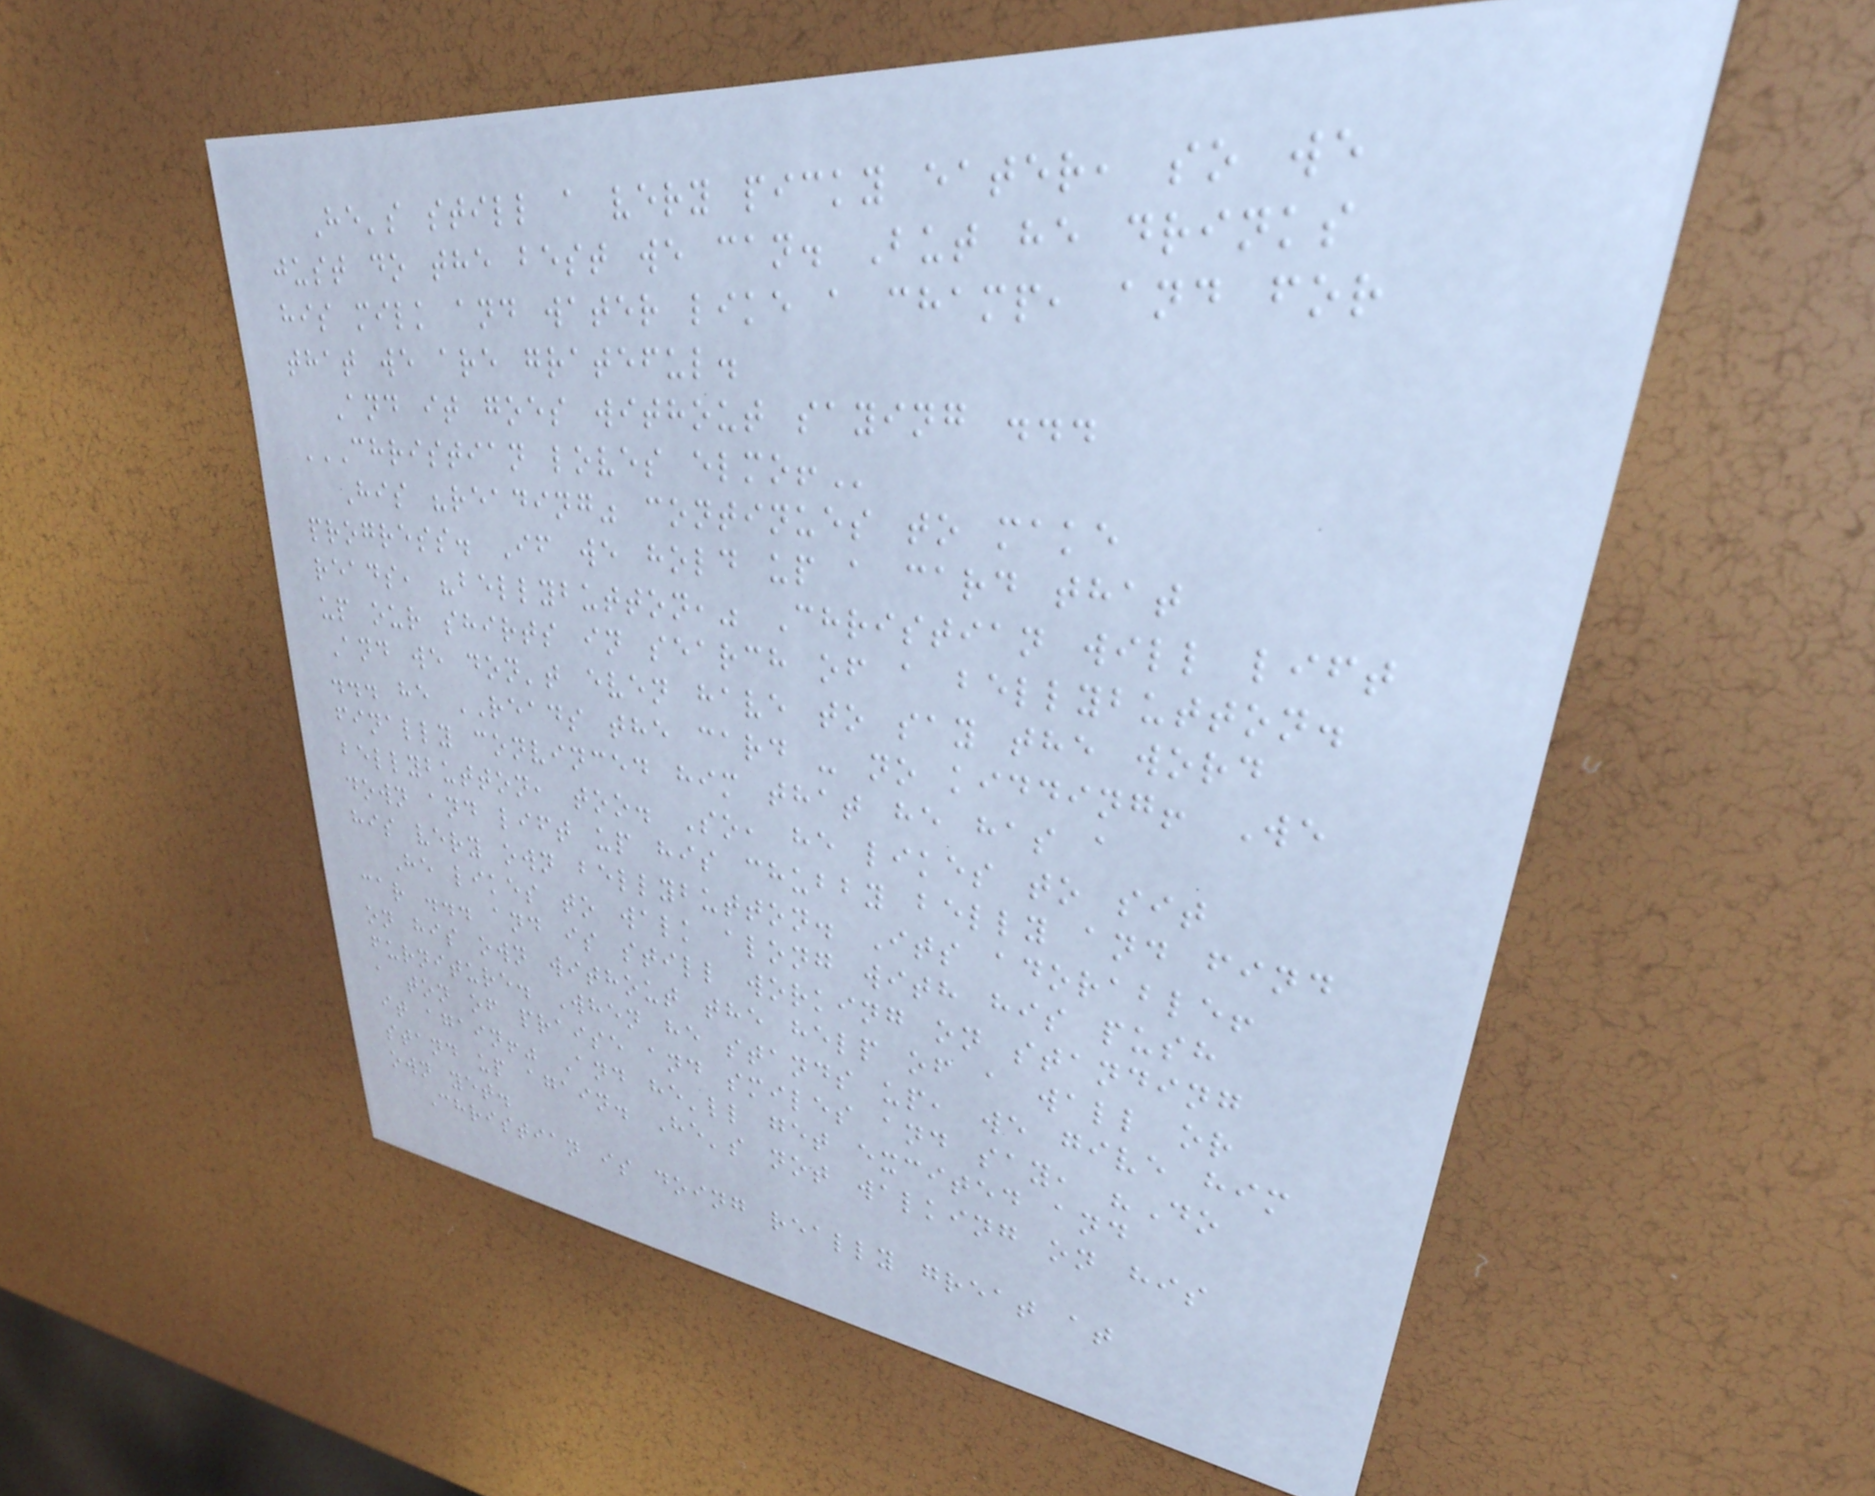He's still a very picky eater, so we
just do the best we can. But he drinks
his milk and water like a champ, and for
that we are grateful.
And it goes without saying ...
CHRISTIAN LOVES ELMO!
His "reading" continues to make
progress. If we hold up a card that
reads, "bellybutton," Christian will lift
up our shirts in search of a bellybutton.
And we don't even have to say the word
... he READS the card - no kidding! We
finally convinced him that he has a
bellybutton, too. So, he likes to sit
down and lift up his chubby belly and find
his very own bellybutton. Its adorable!
He likes to walk along with his push
car ... and is still working on standing
on his own without the help of a wall or
furniture. When he stands up, we give him
a ton of praise and smiles and say, "Do
it again!" And he'll get excited and
stand up again. He's not walking on his
own yet.
Christian is doing really great at
